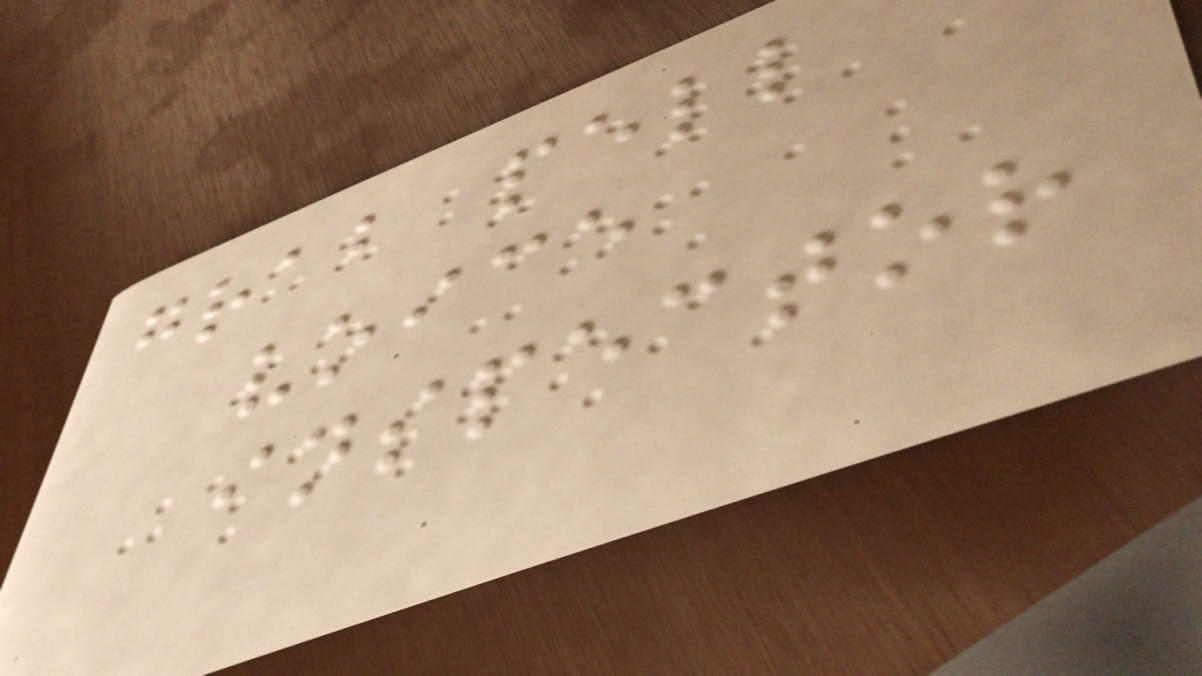grab pell
voice
inspector
